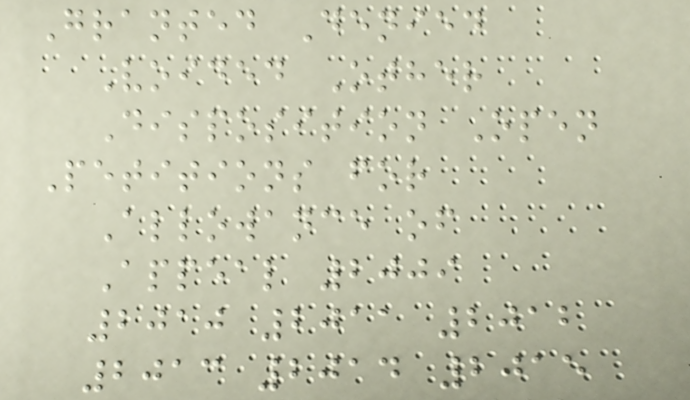Granted Denied
Voided Other
Disposition Open
Petitions for
Allowance of
Appeal 2009
2010 2011 2012
2013 2014 2015
